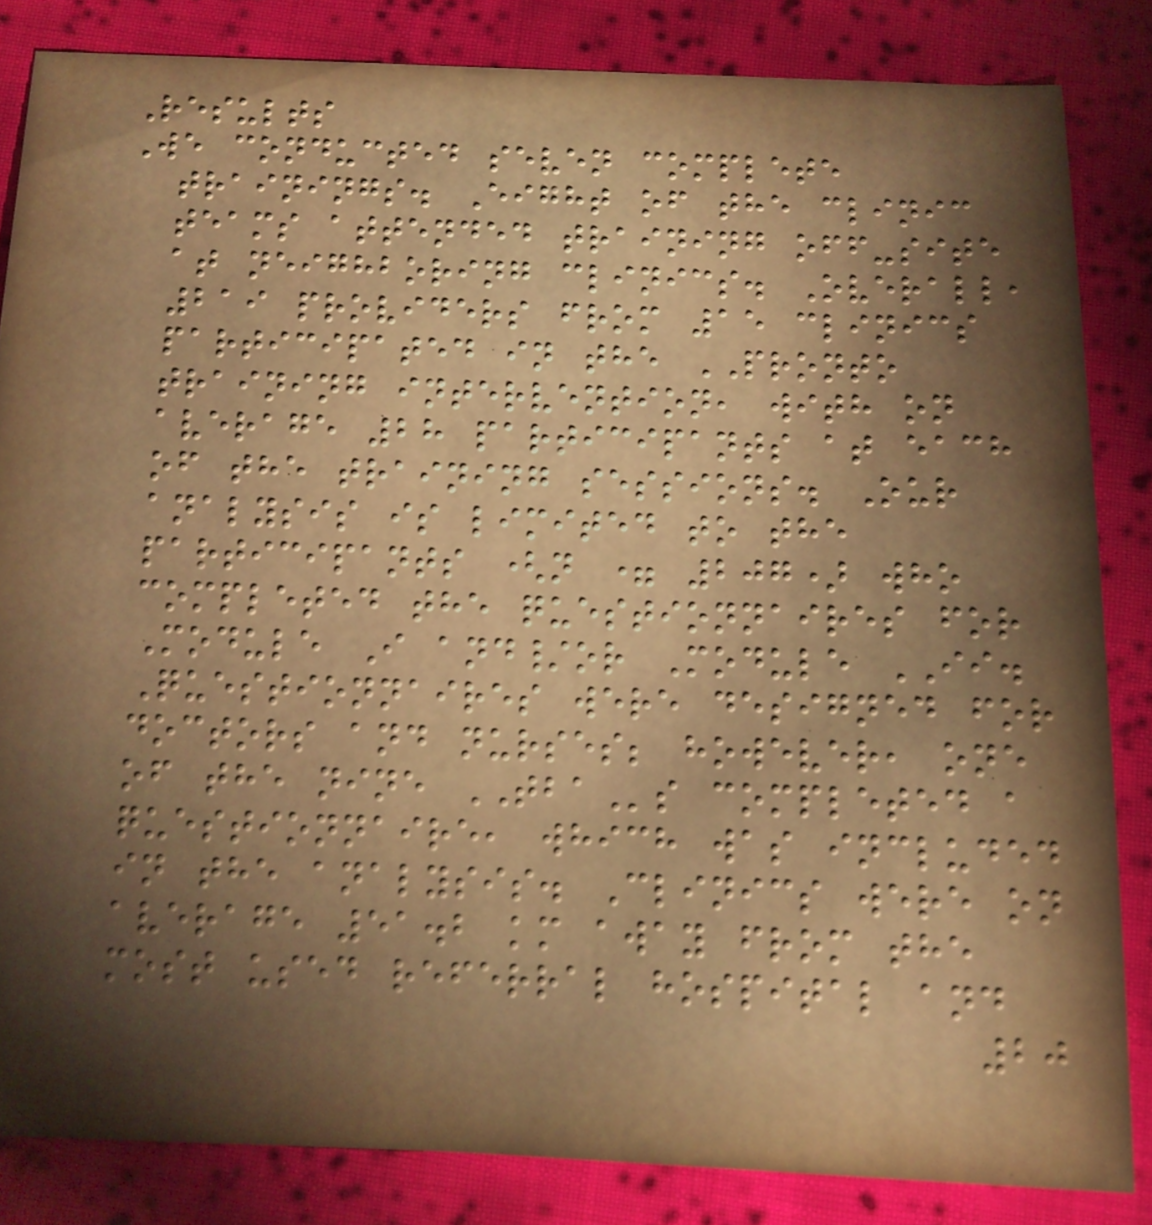Results
We conducted seven complete
trainings. Eight of the clinic
teams attended training off-site
at neighboring clinics. Overall,
219 providers from 15 clinics
participated in the PRONTO
training intervention, with on
average 28 participants at each
of the training sessions. Our
analysis is limited to the
participants (n = 207) who
completed the questionnaires for
Module I and/or Module II.
Questionnaires were designed for
doctors and nurses; however, one
of the nine TBAs completed a
questionnaire, which was included
in the analysis. Clinics were on
average 51.2 km away from the
most used referral hospital and
20
